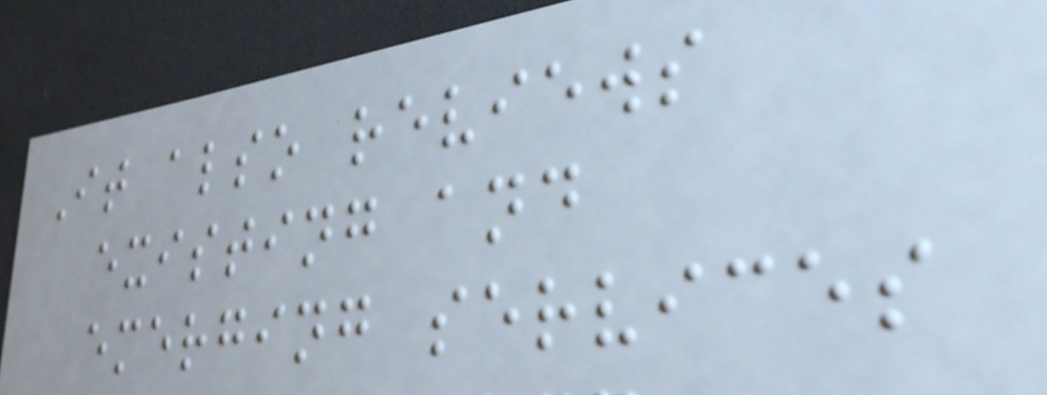It also reviews
existing and
emerging services
